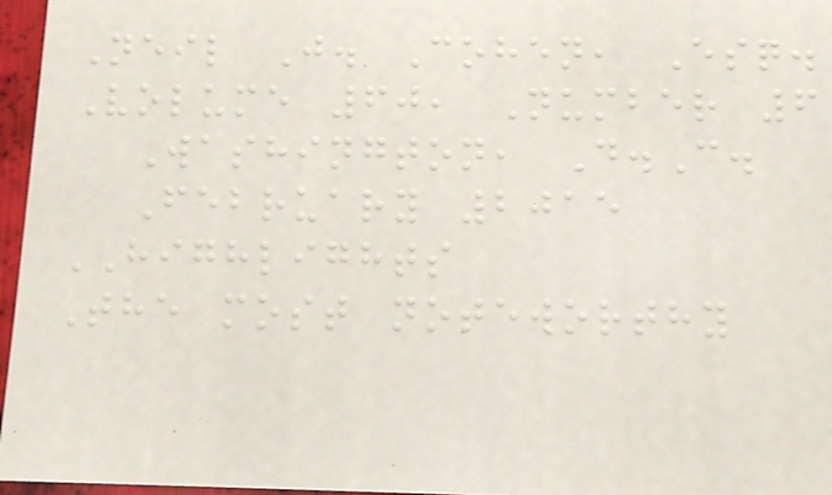Neil J. Cohen, Esq.
Volume 60, Number 6
Washington, D.C.
February 2015
HIGHLIGHTS
The most noteworthy
